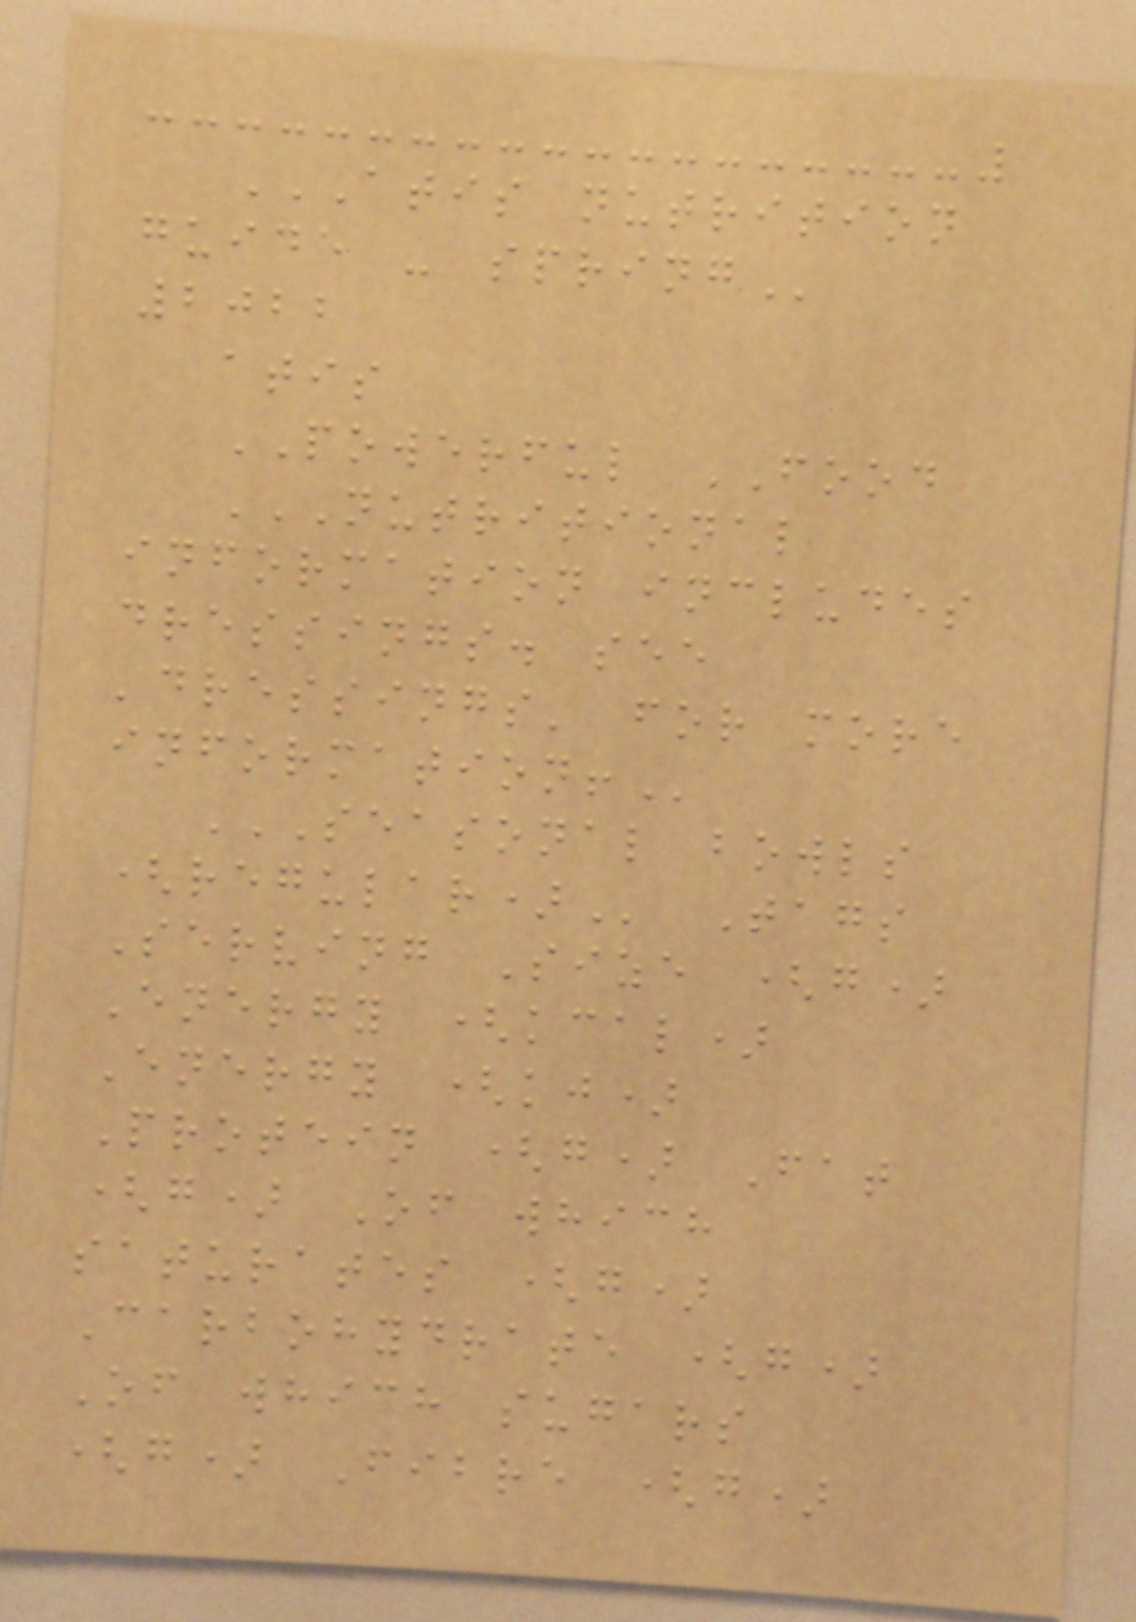ATIS NUTRITION
GUIDE - SPRING
2022
atis
POWERFUL FOOD
NUTRITIONAL
INFORMATION INCLUDES
DRESSINGS. SEE
'DRESSINGS' FOR MORE
INFORMATION!
SEASONAL BOWLS
(REGULAR) Tags
Serving Size (g)
Energy (kcal)
Energy (kj)
Protein (g) Fat
(g) Of which
saturates (g)
Carbohydrate (g)
Of which sugars
(g) Fibre (g)
